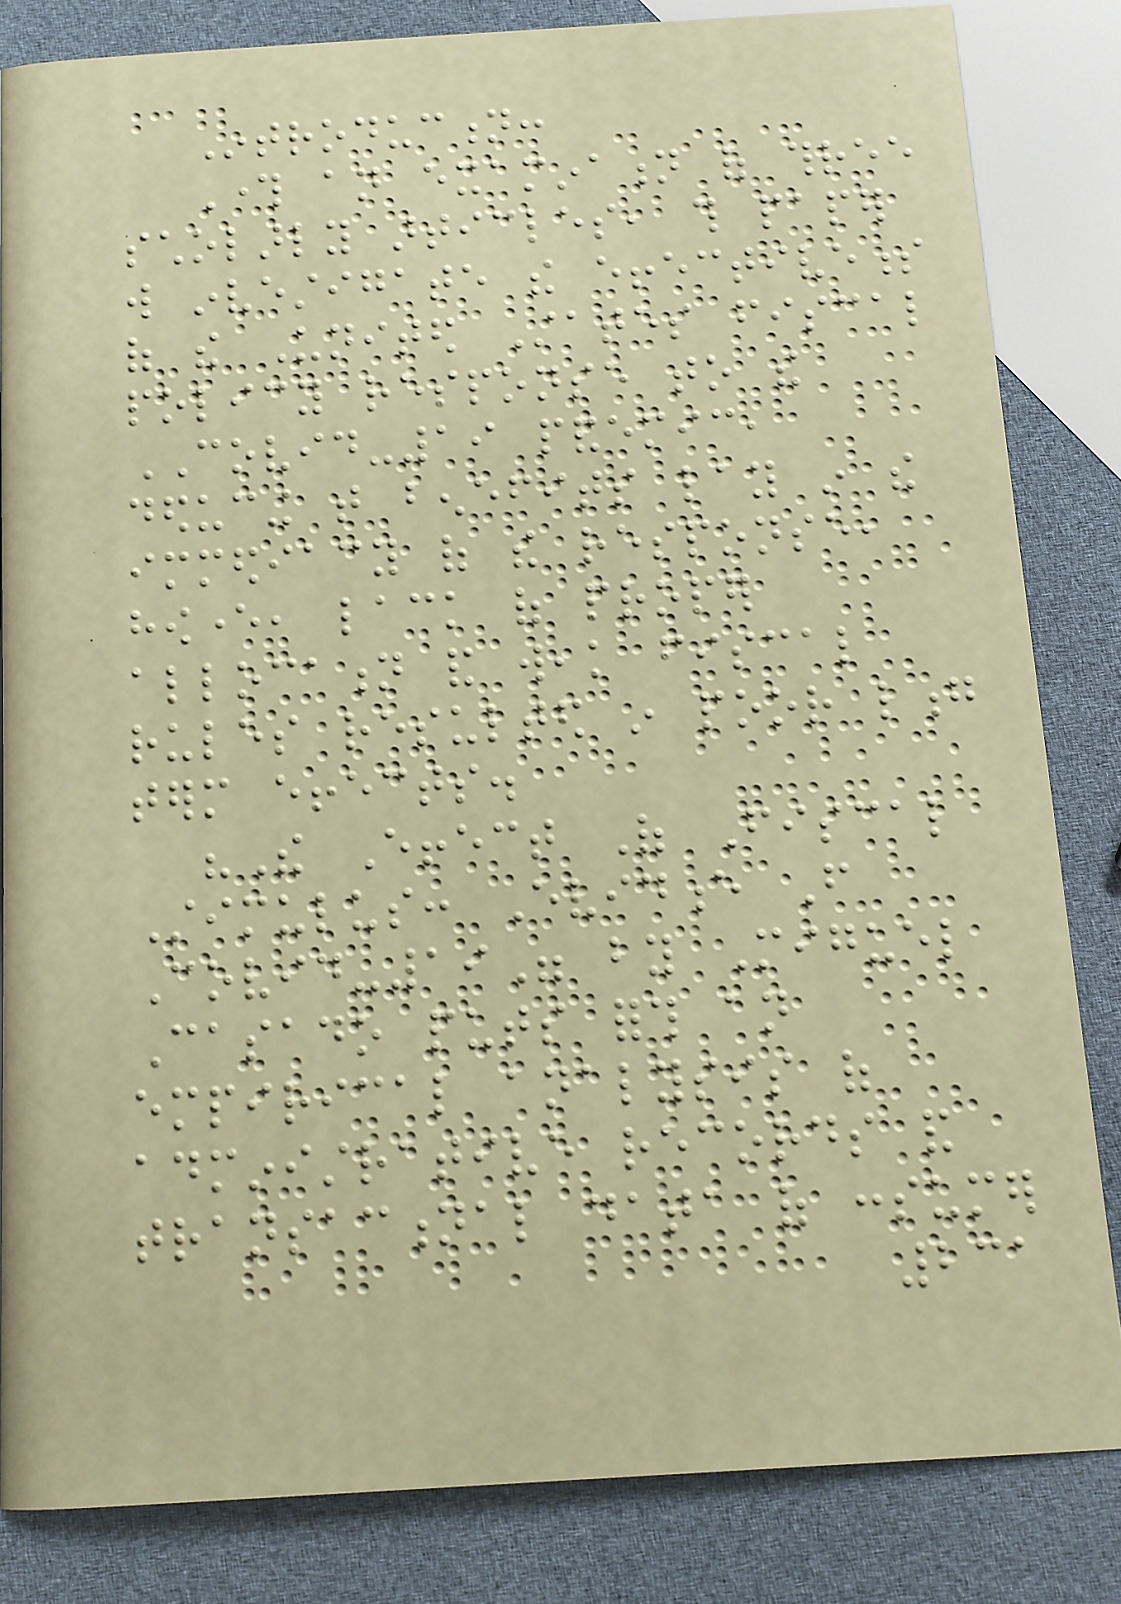Introduction:
Through an examination of three
scholarly articles, this paper
will investigate the effectiveness
of the United States fiscal
policy response to the
COVID-19 pandemic,
deducing that benefits lay in the
immediacy of the response,
however, lack of proper
allocation and weak fiscal
rules resulted in poor long
term effects.
"The Effect Of Fiscal
Stimulus: Evidence From
Covid-19" by Miguel
Casado puts forth an
empirical analysis of
administrative records and
transactional data of consumer
231
